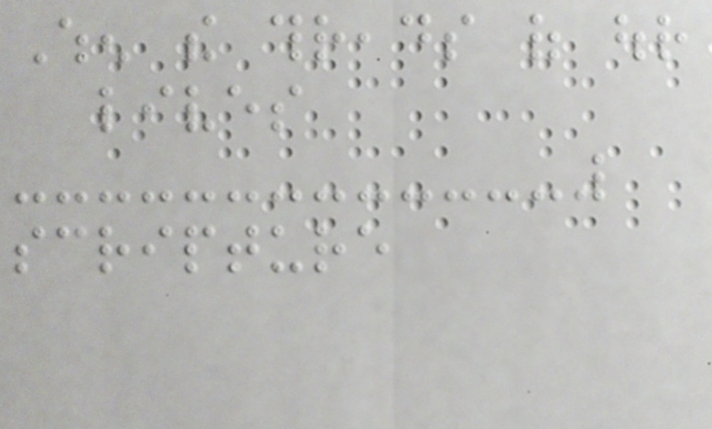When the threads of our
lives
scripture
